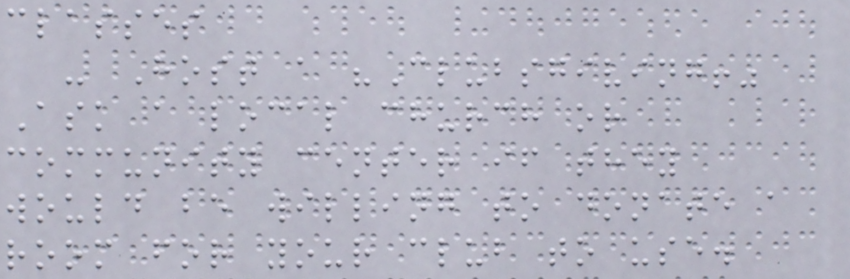classes
- Host a "Clubsgiving!"
Ask a local church or
community center if they
would be willing to donate a
room for your club to use.
